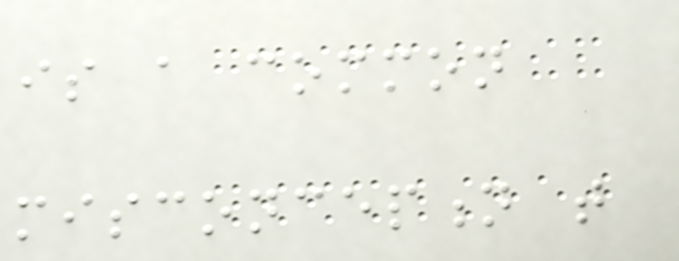is a common
misconception that
